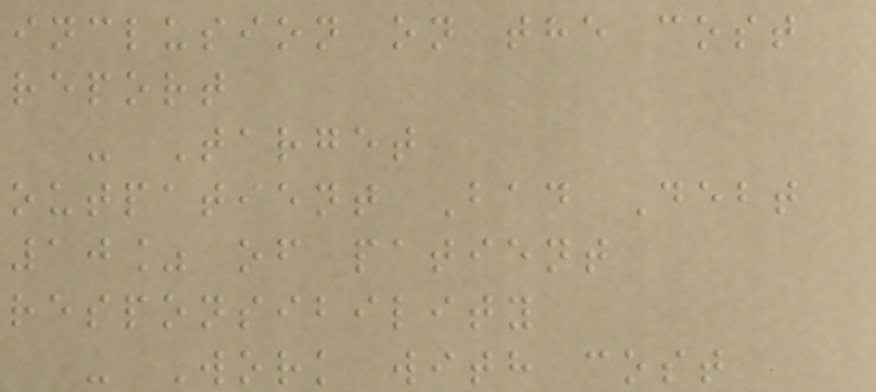inclusion on the cost
report
- Target
outpatient Bad Debt
10% of patient
responsibility
- Work with cost
